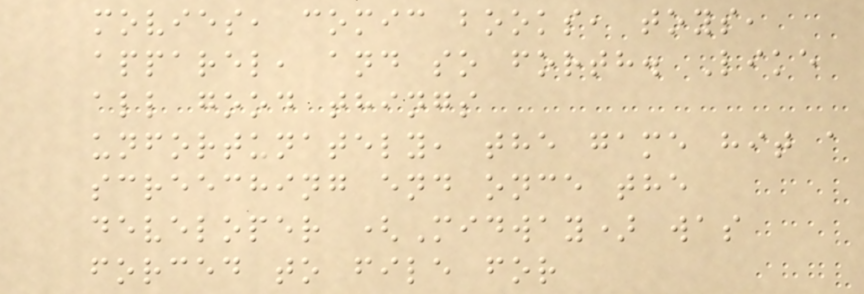movies, comic books, toys,
apparel, and so forth. Like
all good things
unfortunately, the game hit a
screeching end once the
developer (Midway) was
forced to file for
